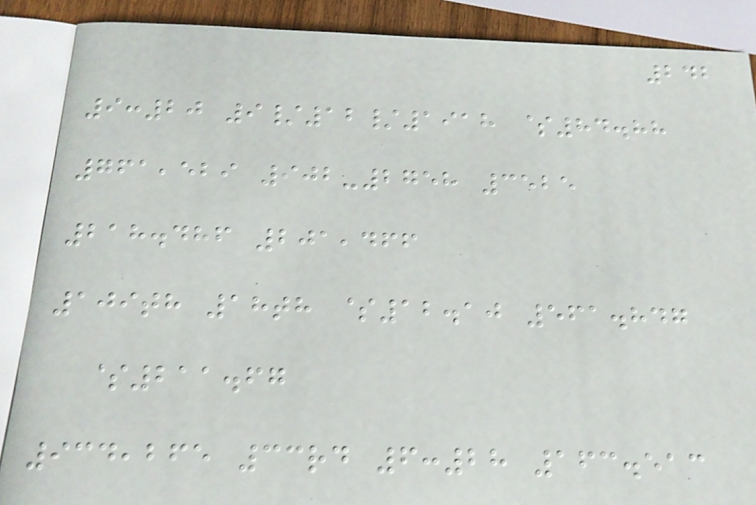242
9:20 9/12/1918 $84.88
761,529 902-2758 3525
218.486 201,466
109th 18th $12.10 561.847
$211.67
934,265 33rd 6:28 163.513
